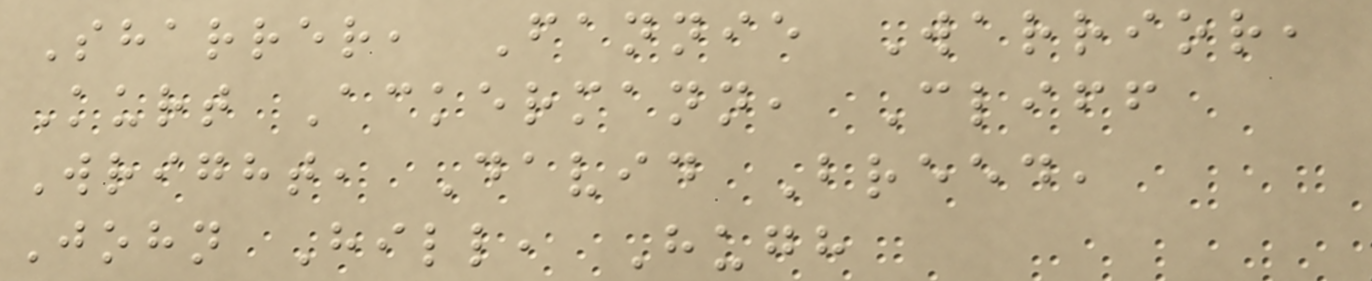Sharrer, Fannie Warrior,
Kurt Ackermann, Cliff
Wright, David Breed,
John Hill, Hugh
